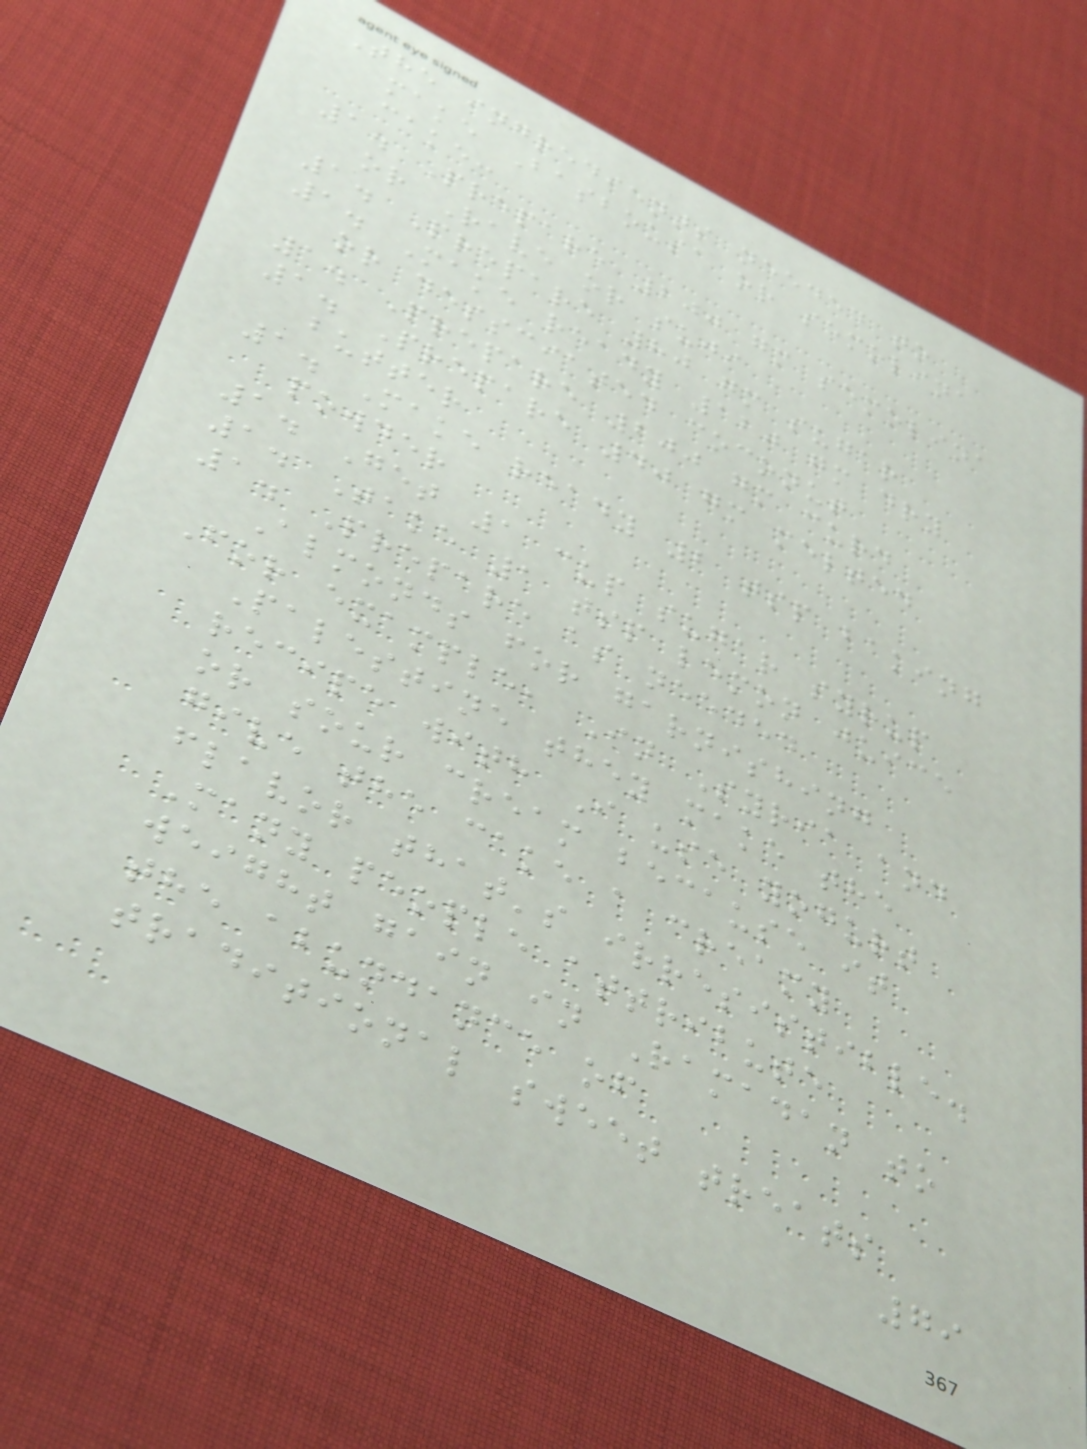The ingredients needed to
make Basbousa or semolina
cake:
1. Prepare 200 gm semolina
or Rave or suji
1. Prepare 80 gm sugar
1. Make ready 120 gm dry
or dessciated coconut
1. Prepare 200 gm curd
1. Prepare 40 gm melted
butter
1. Make ready 2 tsp baking
powder
1. Get 1 cup sugar syrup
1. Take 1 tsp lemon juice
1. Prepare as needed
Almonds for garnishing
For example, In Syria and
Palestine they make the
recipe with I use yogurt
or sour cream because it
give the cake a creamy
flavor that's irresistible.
Many people attribute
weight gain in Ramadan to
the abundance of
traditional sweet treats
79
